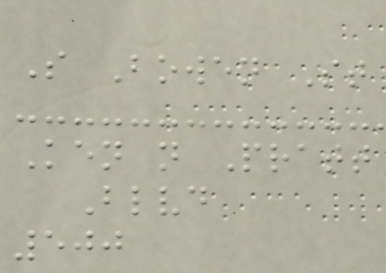S Bowen St
Ken n Pratt
Blvd
500
